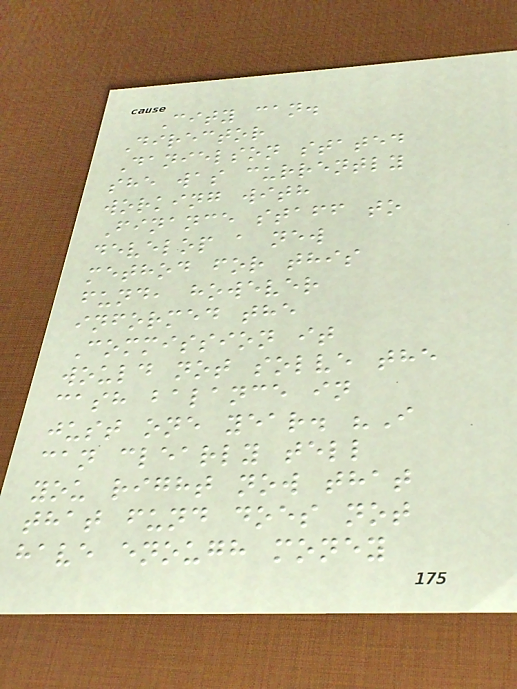City can.
Director
Danielson stated
she was currently
working with
Finance staff to
develop a new
method for this
fund, however
informed the
Commission it
would not solve the
cash balance in
just one year. "I
can clearly tell
you right now that
that fund does not
have enough money
